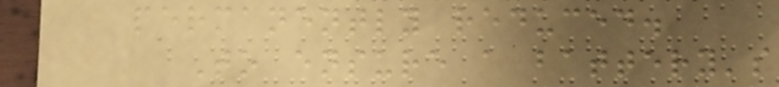permanently reduced.
To ensure a battery's
